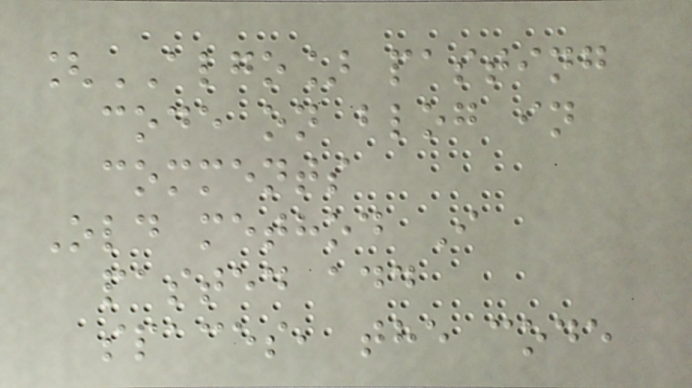[ALGO] pasting
code on blog in
comments
Old method I
pasted add
spaces, the code
